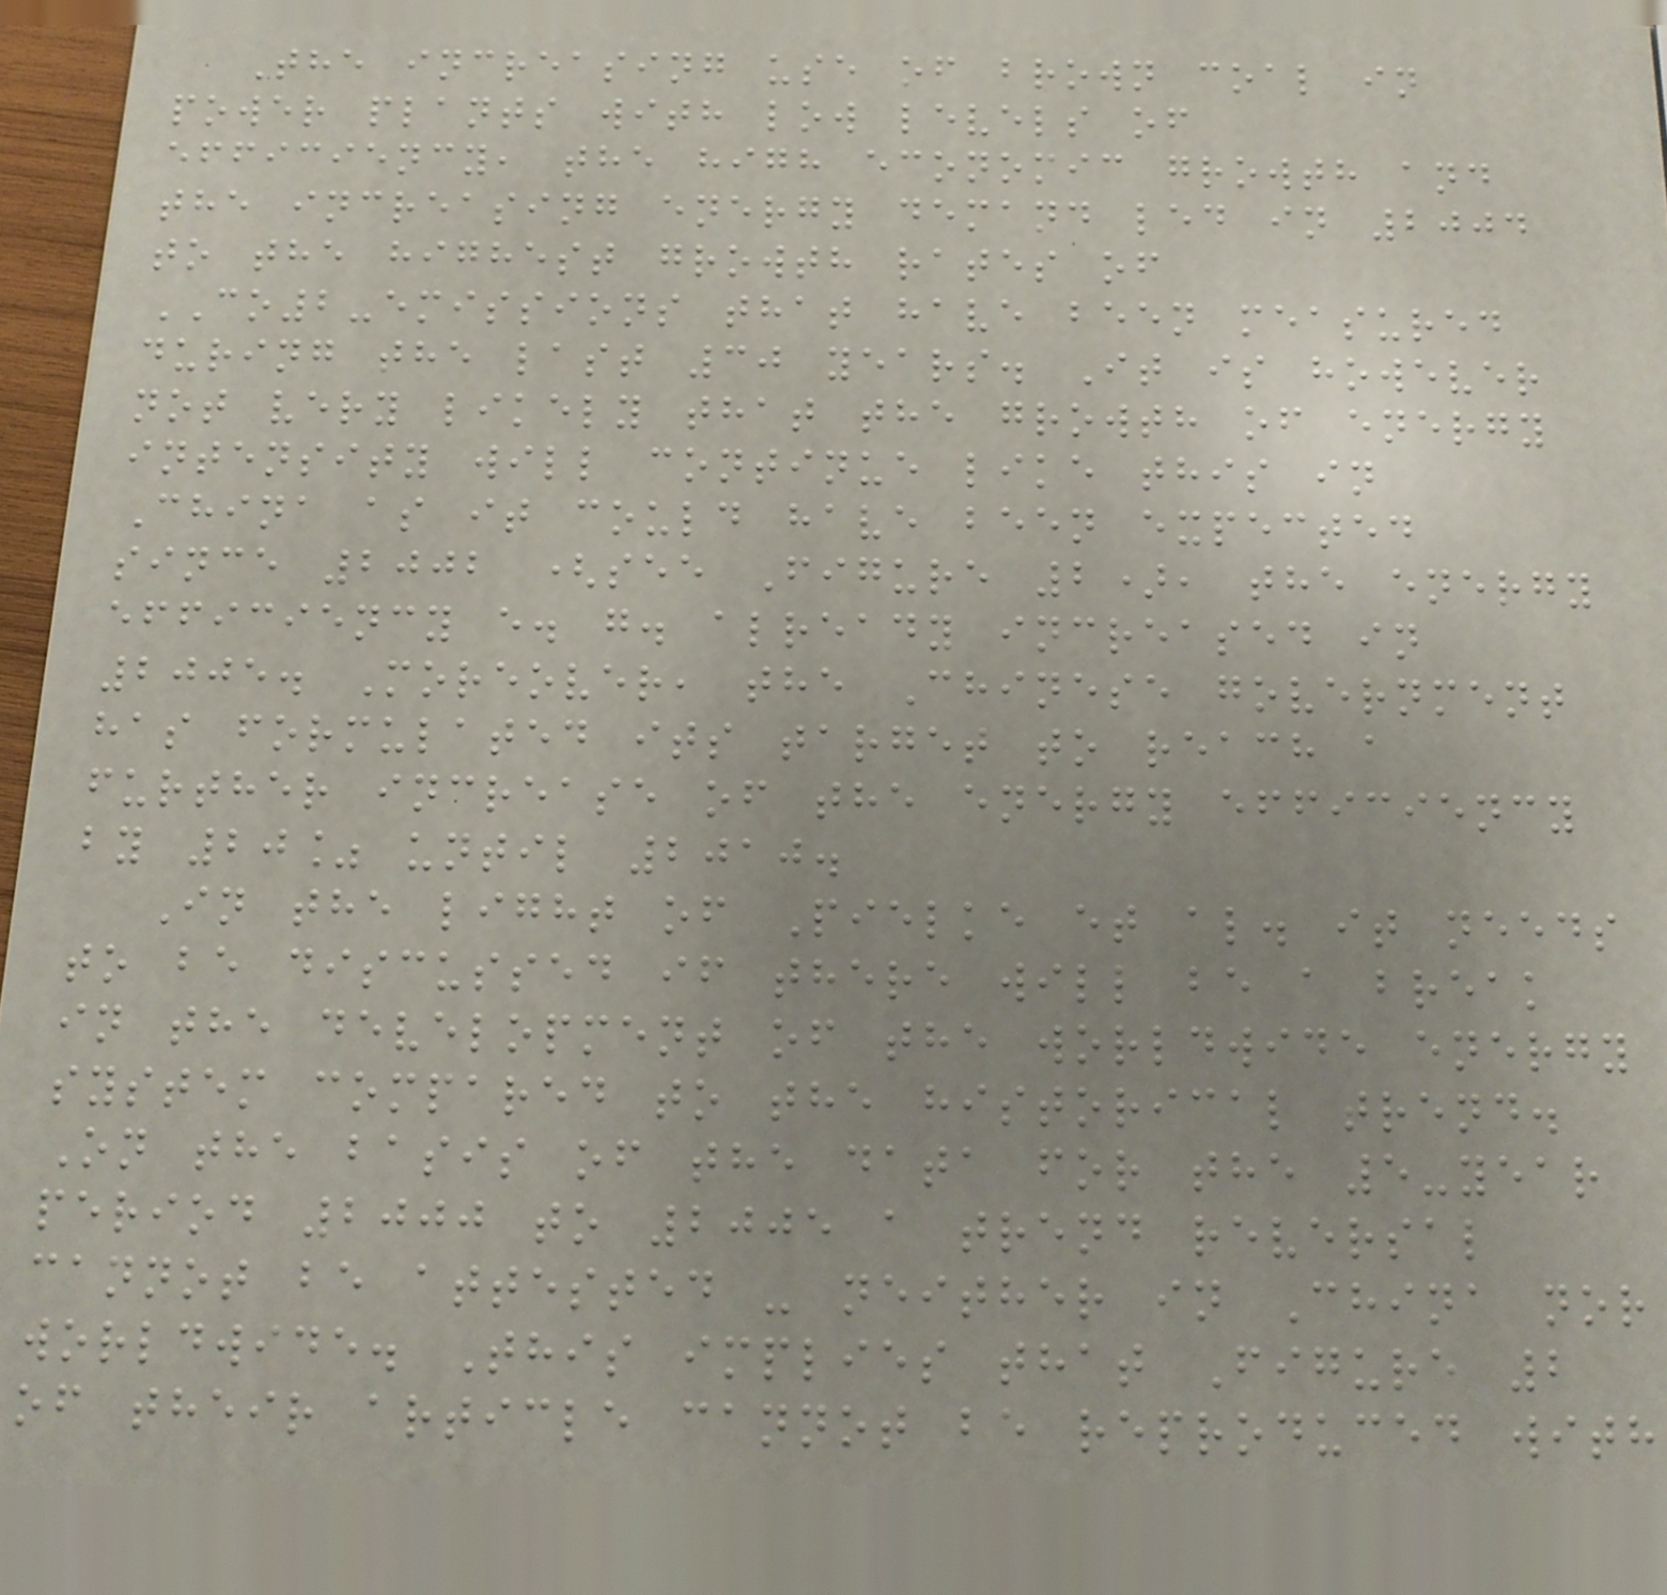The increasing use of brown coal in
power plants with low levels of
efficiency, the high economic growth and
the increasing energy demand led in 2004
to the highest growth rates of
CO2-emissions that have been measured
during the last 30 years. It is however
not very likely that the growth of energy
intensity will continue like this in
China as it could have been expected
since 2002 (see Figure 2), the energy
efficiency e. g. already increased in
2005. Moreover, the Chinese government
has formulated its target to reach a
further increase of the energy efficiency
by 20% until 2010.
In the light of Pielke et al. it needs
to be discussed if there will be a break
in the development of the worldwide energy
system compared to the historical trend.
On the basis of the data for the 5-year
period 2000 to 2005 a trend reversal
cannot be attested - neither in China nor
worldwide. This implies that Figure 2
of their article cannot be reproduced with
